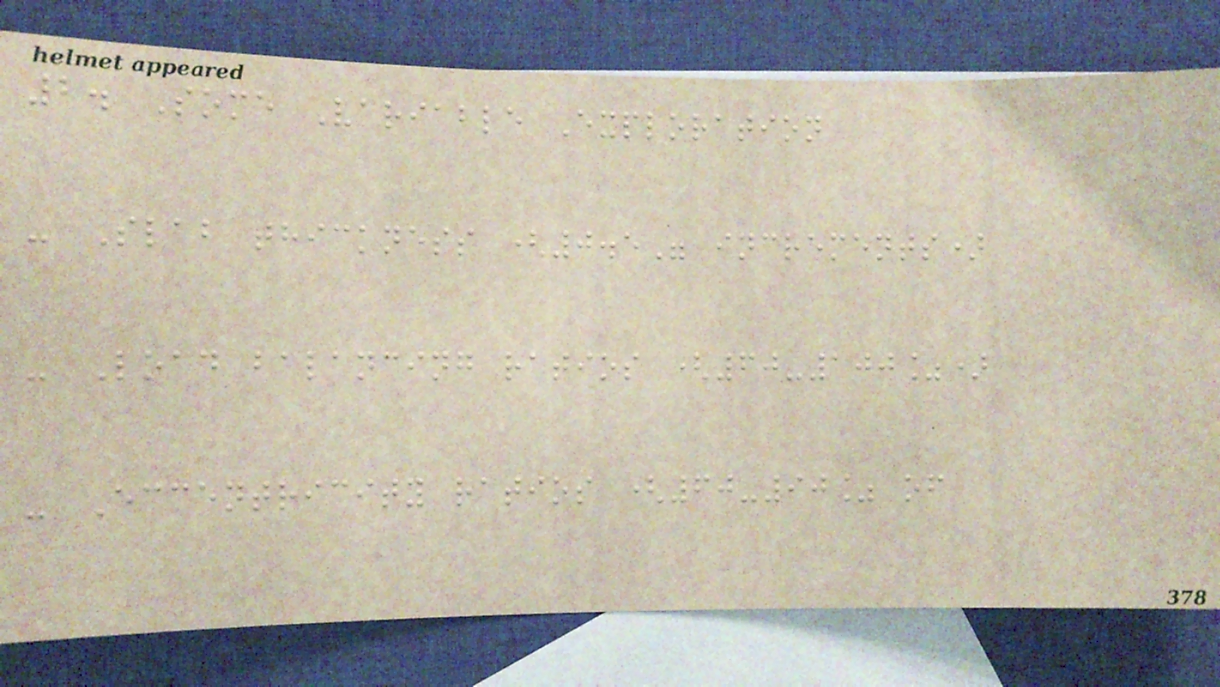2. Some Variable Exploration
- Slab thickness (0.5" increments)
- Load balancing ratios (60-100%)
- Eccentricity ratios (60-90% of
